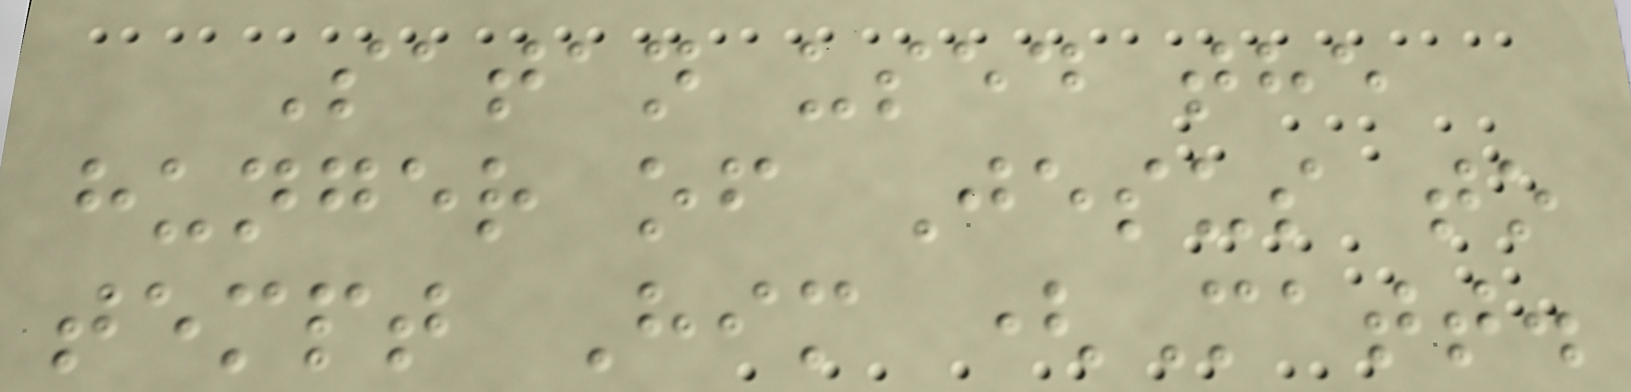Satan used the
hunger of Jesus to
tempt Him (Matt.
